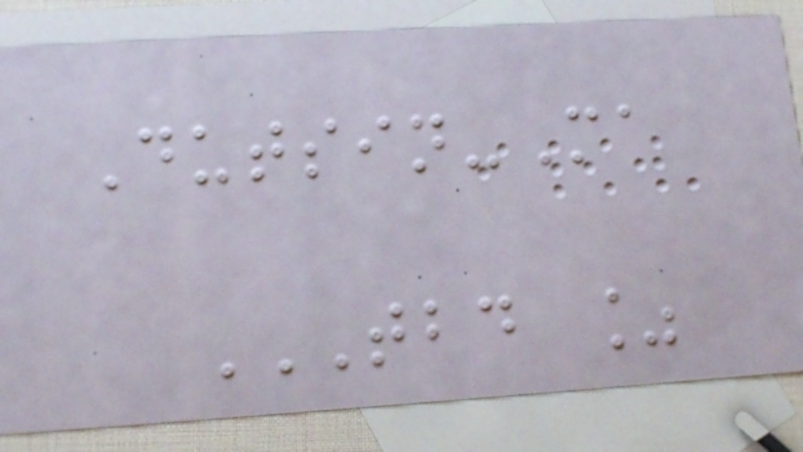Dutsin-Ma
TBD %
